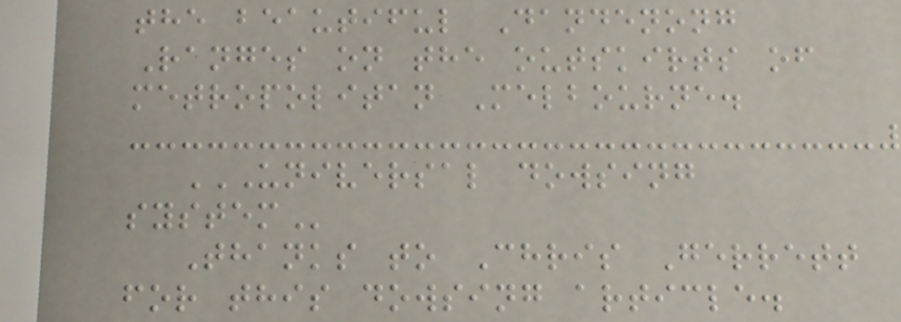the beautiful Dandenong
Ranges on the outskirts of
metropolitan Melbourne.
UNIVERSAL DOWSING
SYSTEM
Thanks to Chris Gerrett
for this dowsing article.
